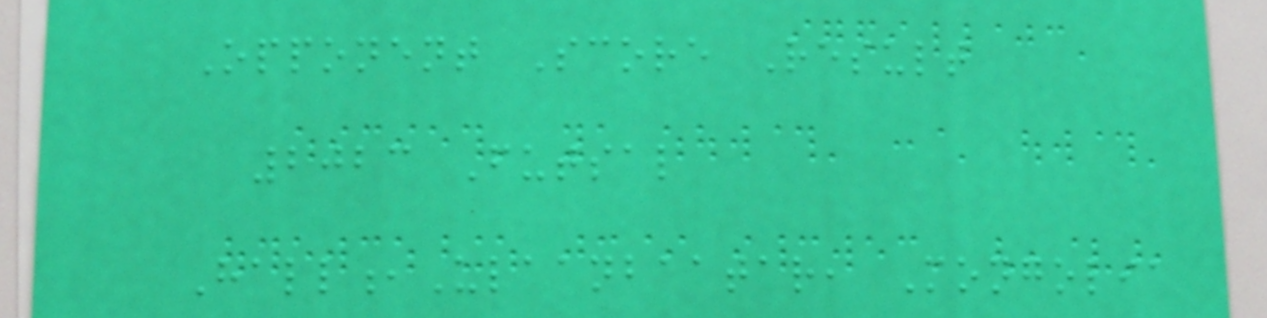Opponent Score Result
2023 Futsal
Hall,Ulaanbaatar, Mongolia
